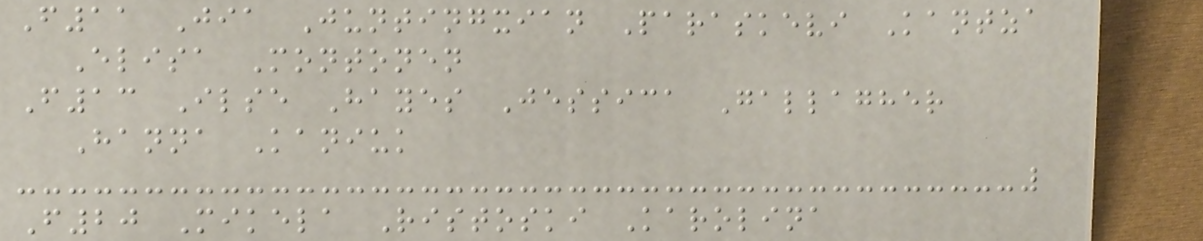F11 Jia Juntingxian Paraskevi Kantza
Elisa Montonen
F13 Ilse Hayes Jessica Gallagher
Hanna Kaniuk
F20 Mikela Ristoski Karolina
